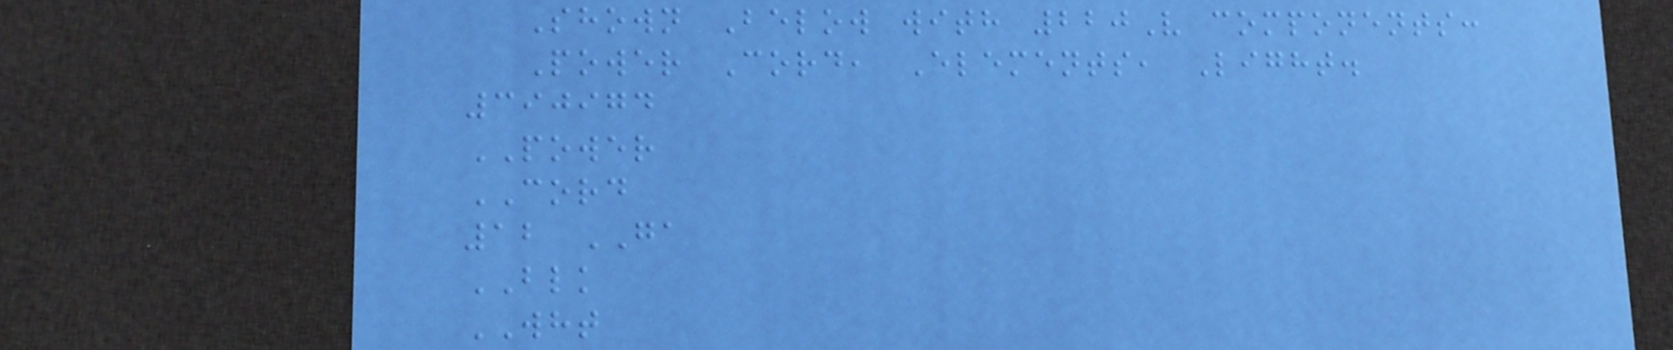Shown Below with 220V components:
Power Cord, Elements, Light.
390974
POWER
CORD
12 GA
BLK
WHT
